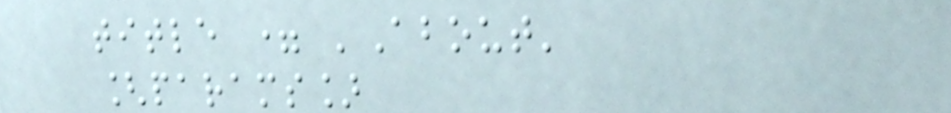title = 'About'
[params]
